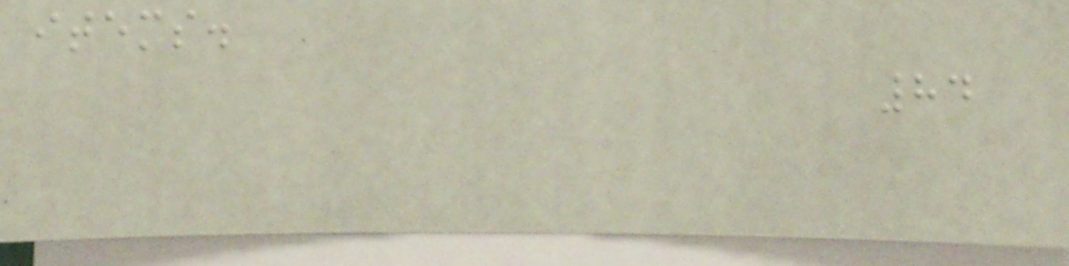items.
84
